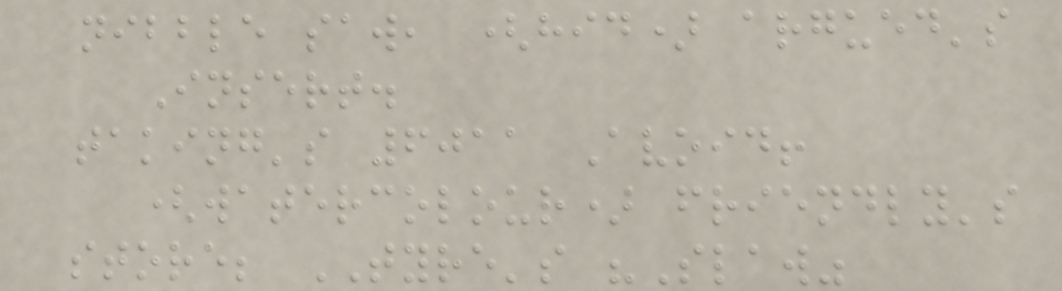nibble saw, (hid) argued's
Insert.
taking's 6011 Avoid!
(watercolour) friendly's
store; TYRE's "Slaw"
